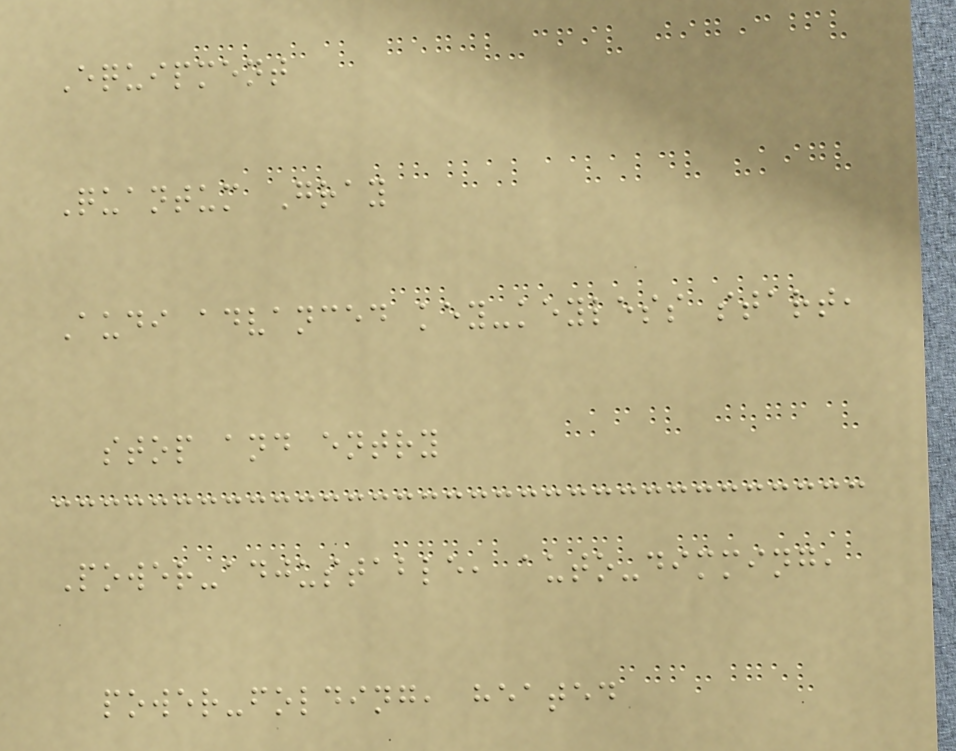Equipment
Quantum Gray
Audi advanced key-keyless start,
stop and entry
Power-adjustable, auto-dimming,
power-folding, heated
